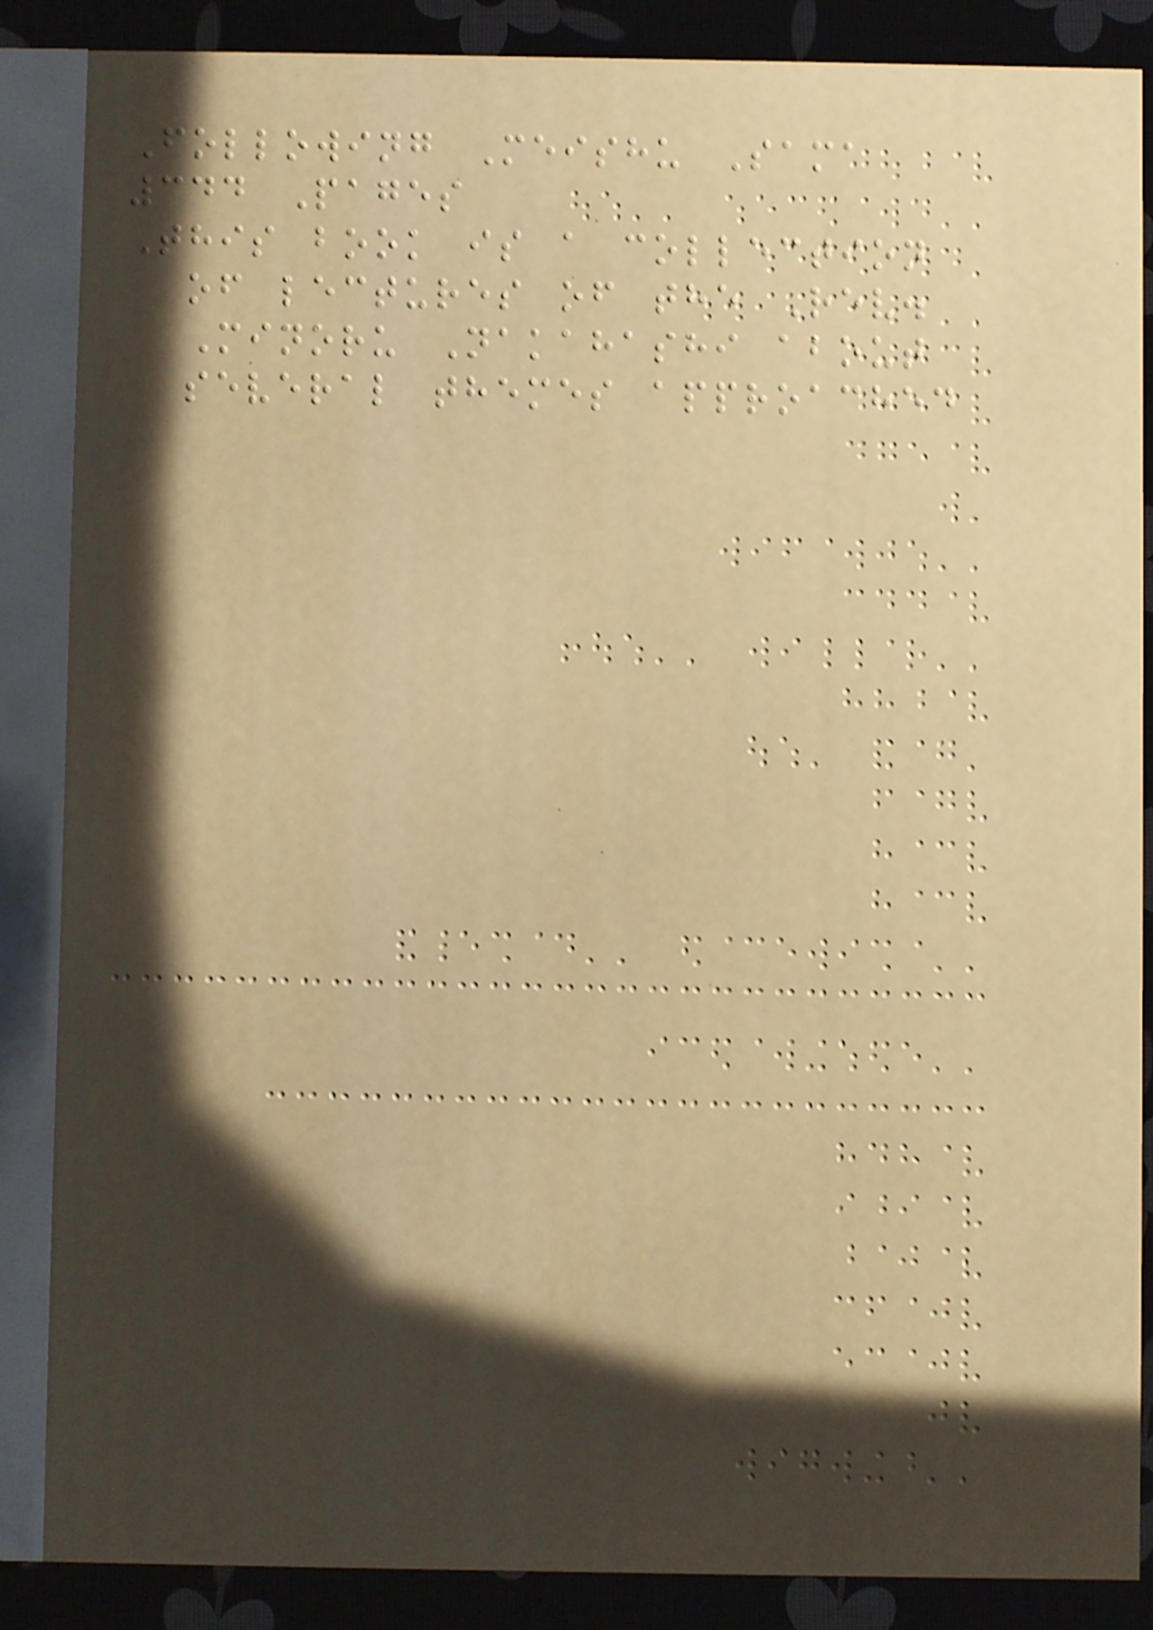Following Meishu Sama
344 Pages
This book is a collection
of lectures of the Rev.
Minoru Nakahashi about
several themes approached
